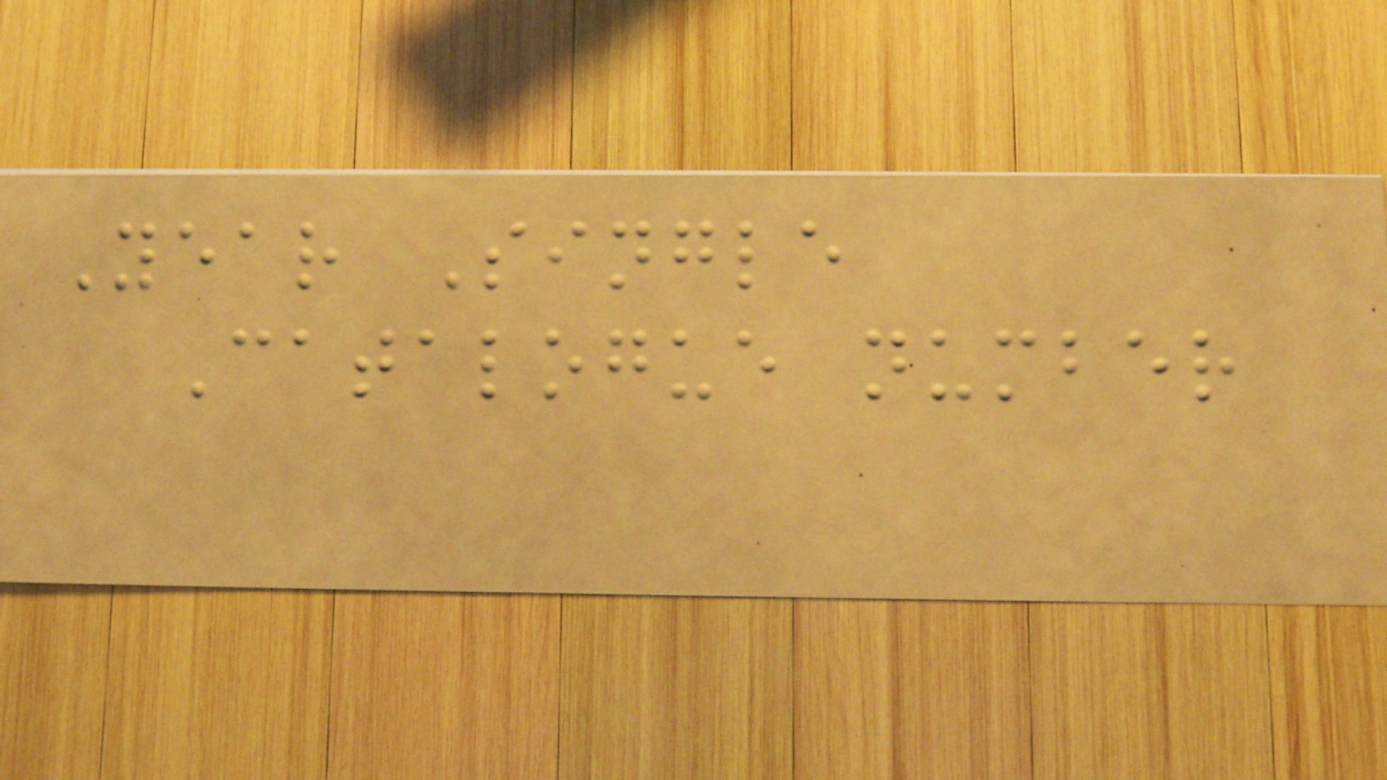Year Single
Catalogue number
